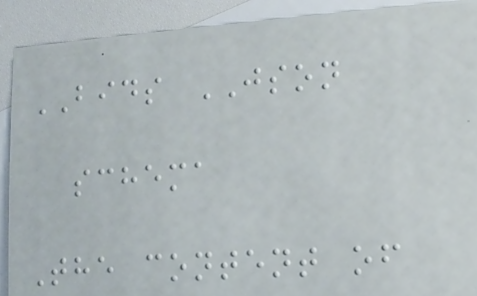BIDS JSON
schema
The content of
